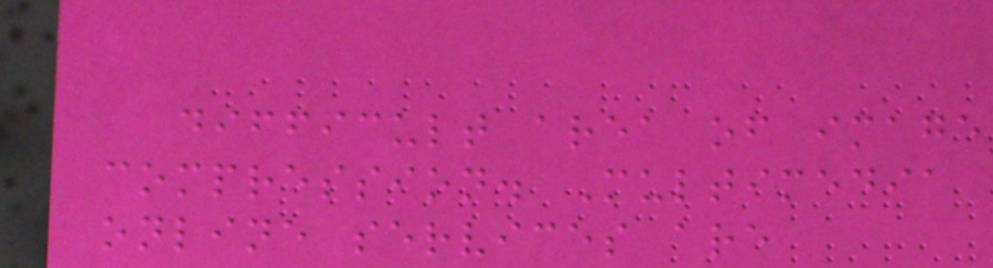difficult area of image
compression. Multimedia
online services are
